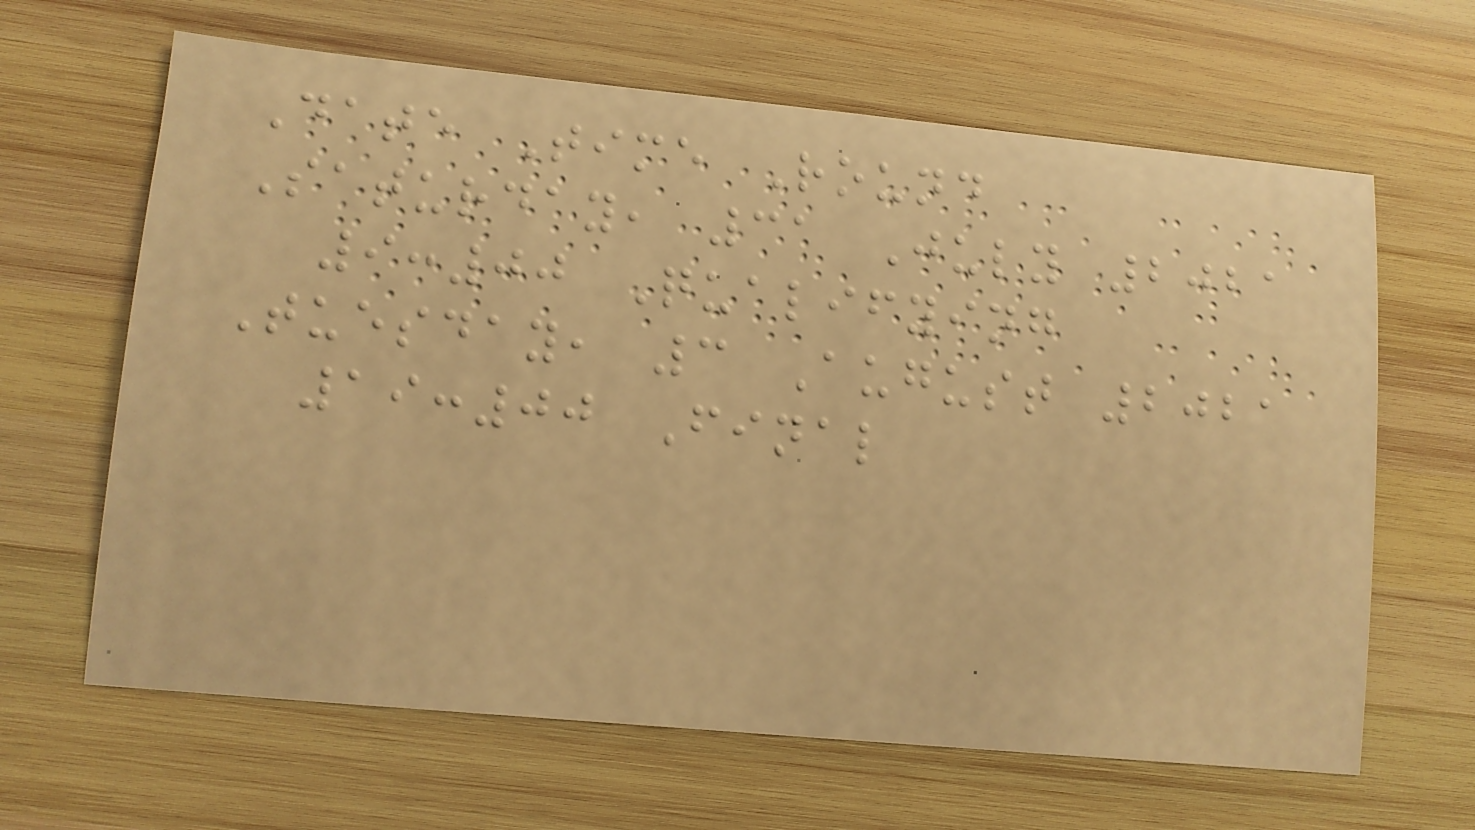Date Time Round
Saturday, 31 July 2021
9:00 Qualifying
Tuesday, 3 August 2021
19:00 Final
